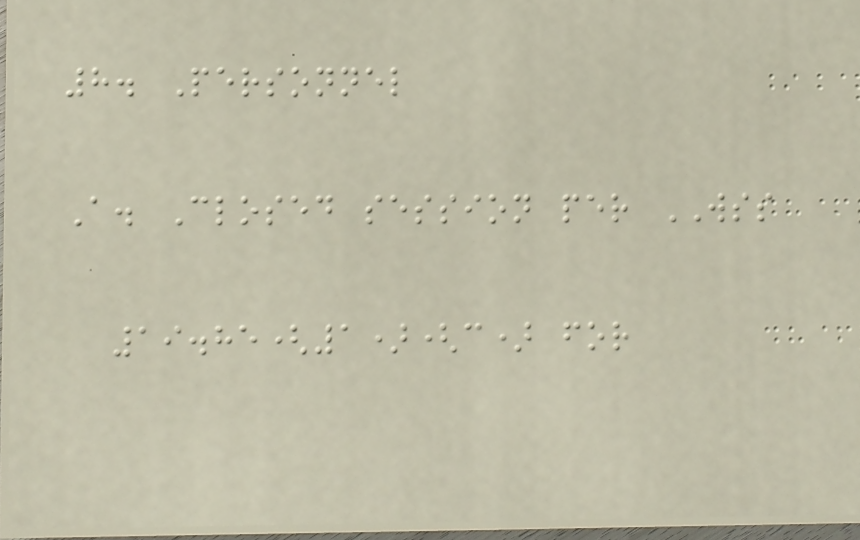8. Personnel
A. Closed session per WSS
19.85(1)(c) for
